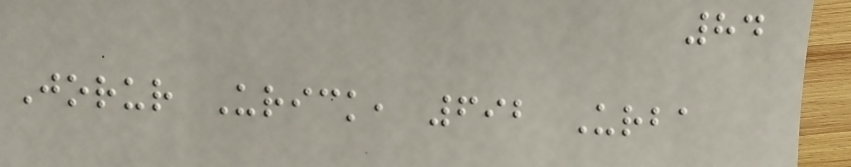84
Jorur Urick, 692 Urba
